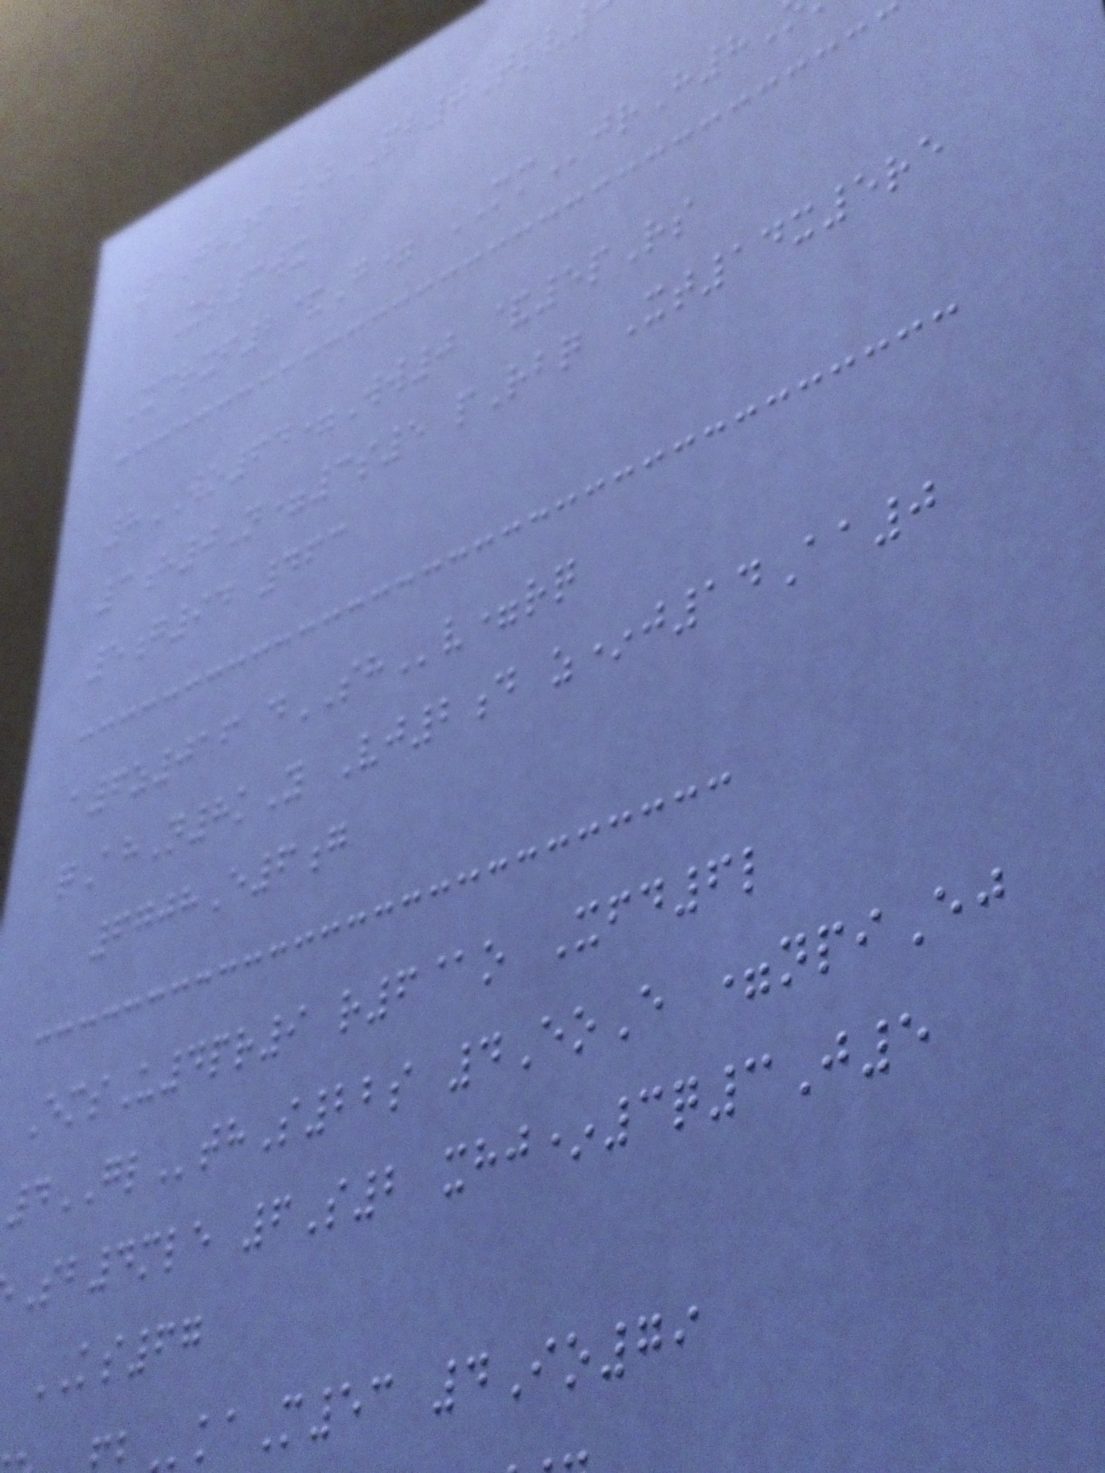1Gh6 ljPB7Tlv
Xs3wx
Xcrxf2&G= MMjrH8
8WO64=Ww0 &5pRs
3h0N=3s5 pRbq Xt14x5re
5g94 463
a6z016 dSHv=rq
qAhN8kY Vj2d z*j14Aa0
6708E6g
EmsU4pr9 r6@o Xfd6l
4GLthS22s 4EoE =npiEj
Sb4mle 6S2 xhj*3q3J5
KS67
kaM53 4Io79
